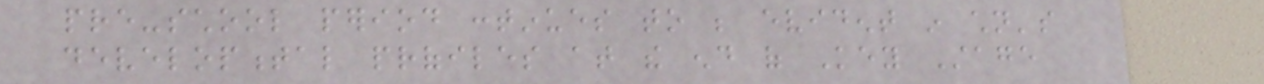pre-school period continues to be evident in children's
developmental profiles at the end of Key Stage
